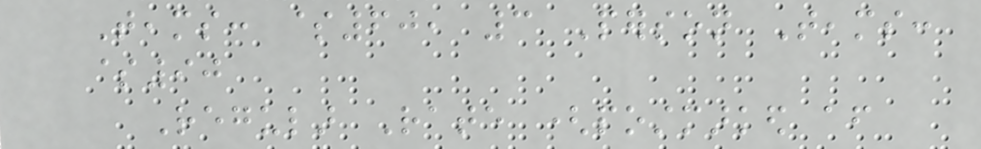Teams: $60, 3 Person Teams:
$90
Regular Rate (postmarked after
